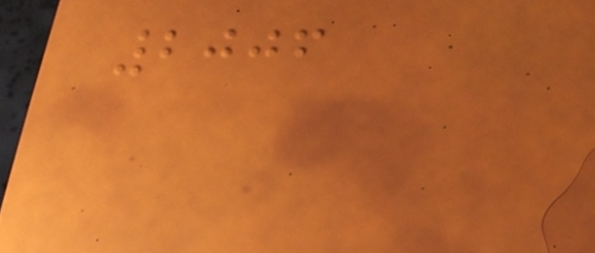2006
